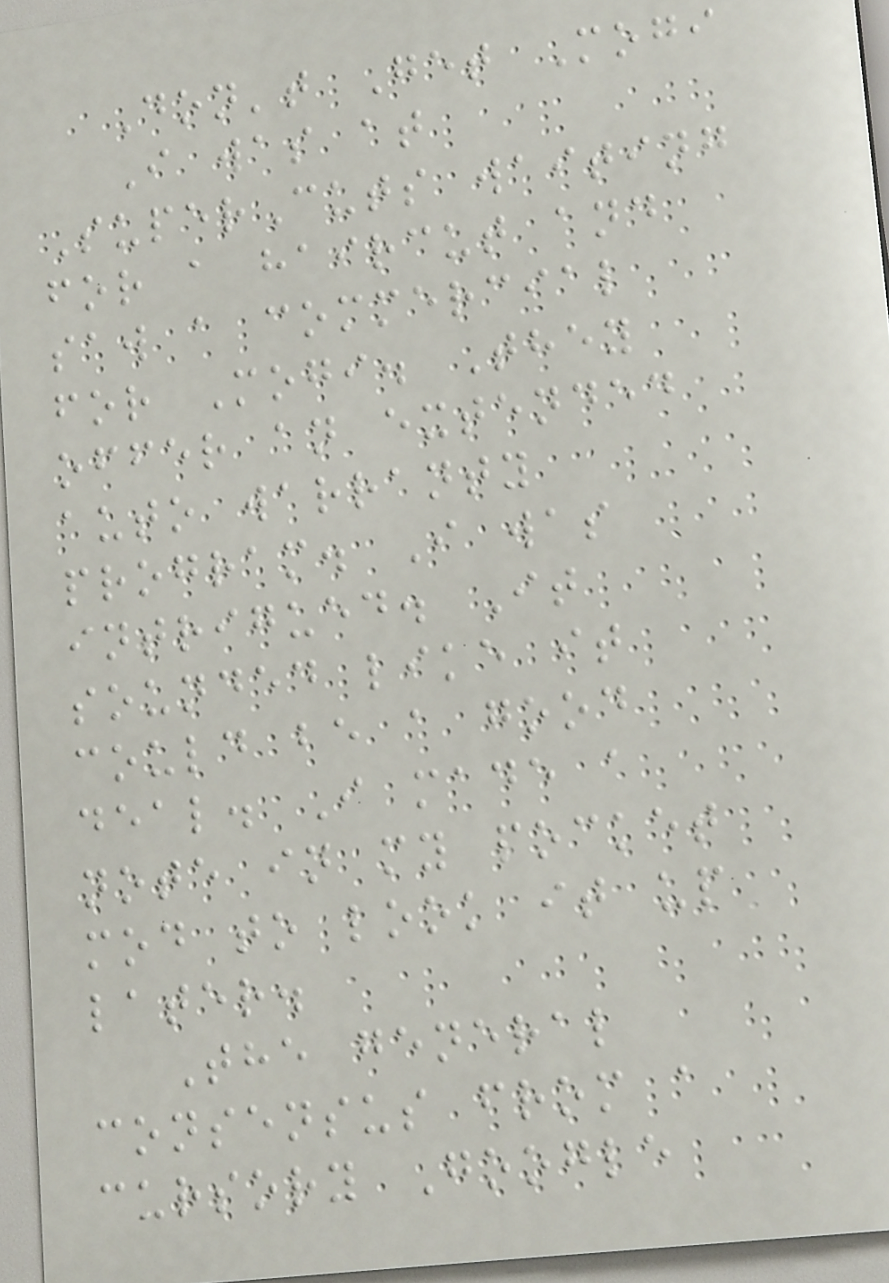Don't Get Mogi
I was at
SuperCuts waiting
for a haircut and
saw a commercial
for Mogi. They
offer an extended
auto warranty
program. I was
intrigued. It
sounded like it
could be a good
deal. I made a
note in my pocket
mod to look it up
later.
The general
consensus from a
cursory Google
